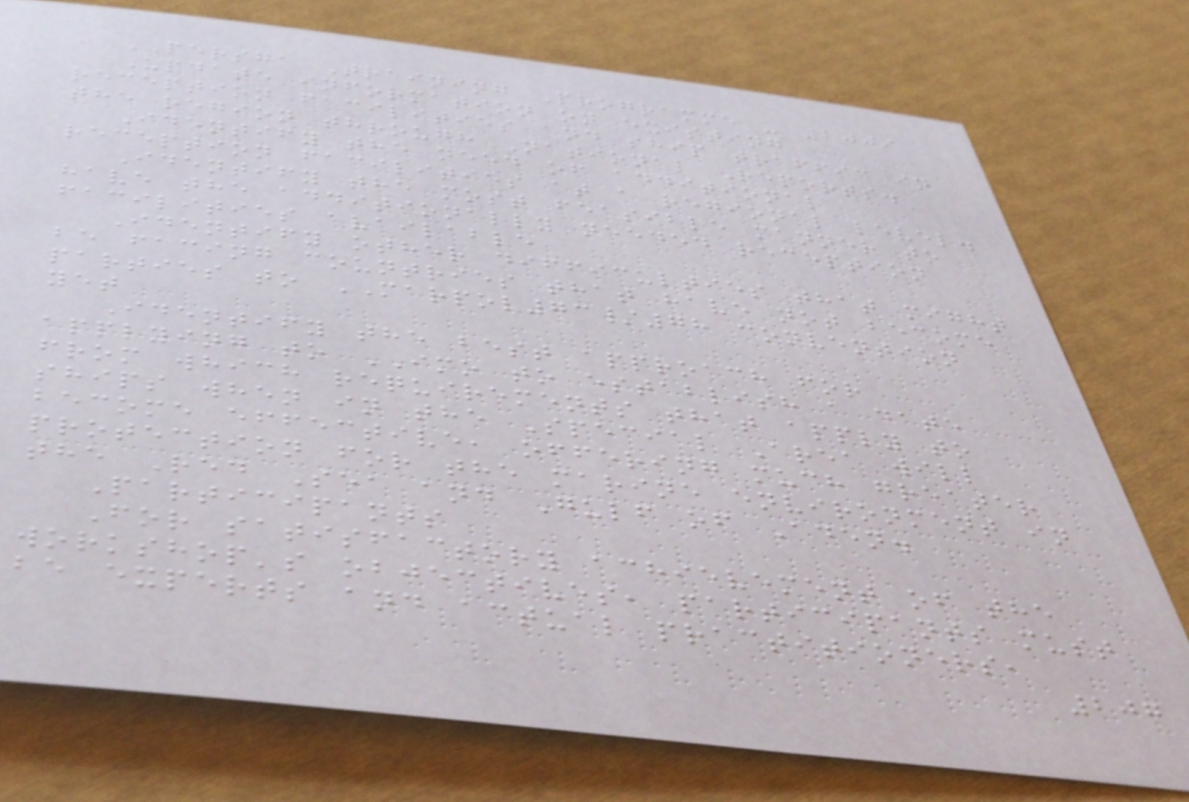PERSGA Training Programme - 2009
Update information on existing
reception facilities and ship traffic in
the region through National Reports.
Identify the need of additional
reception facilities at a regional level.
Identify the most feasible manner to
have the additionally needed reception
facilities available
Identify other difficulties that might
be facing countries that have not become
parties to MARPOL73/78 convention
yet
Identify the best approach for
applying to IMO to establish a date
from which requirements that apply to
ships when in the Special Area will
become effective, offering much greater
protection for the marine environment in
the Red Sea and Gulf of Aden.
Participants
For satisfactory achievement of the
workshop's objectives, participants must
be experts and actual practitioners,
207
